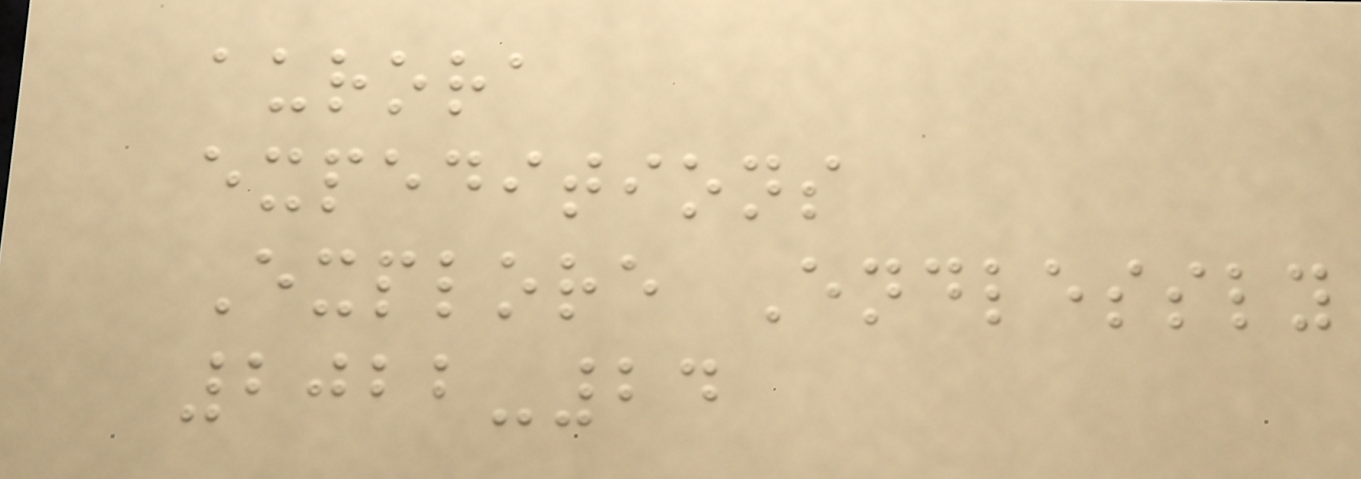aurora
expeditions
Explore Endlessly
2022-24
